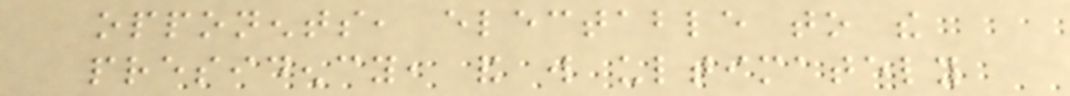opponents, electable to the
presidency, and will ultimately
